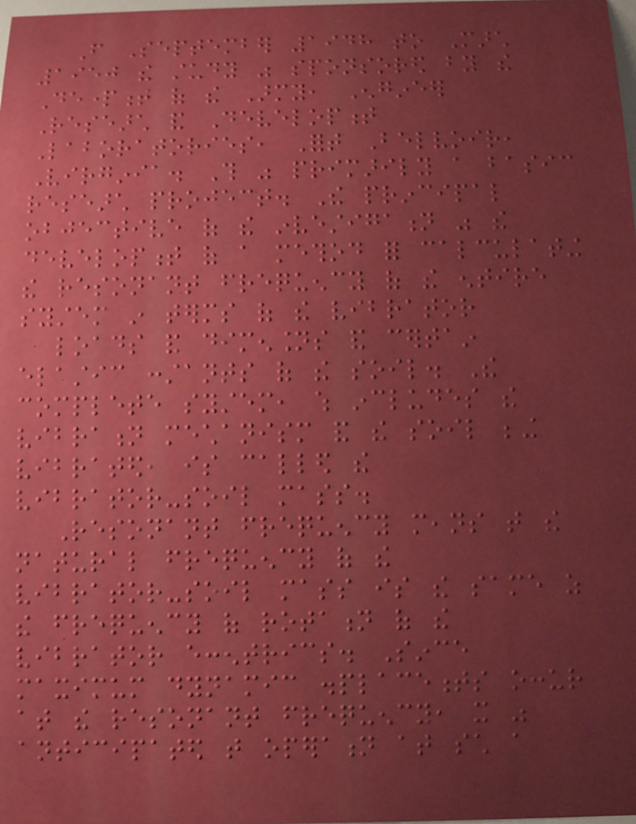From September 1948 to March
1950 the study was sponsored by the
Department of the Army, Engineer
Research and Development
Laboratories, Fort Belvoir,
Virginia. This was primarily a basic
research project. The principal
objective of the investigation was the
development of a method for calculating
the resonant frequency of the entire
system in terms of the vibrator
loads and dimensions and certain
elastic constants of the soil. The
complete system, which includes the
vibration mechanism and the soil being
vibrated, is called the
vibrator-soil mass.
Resonant frequency means that the
natural frequency of the
vibrator-soil mass is the same as
the frequency of rotation of the
vibrator eccentrics. Since
maximum dynamic displacements occur
at the resonant frequency, it was
anticipated that operation at such a
